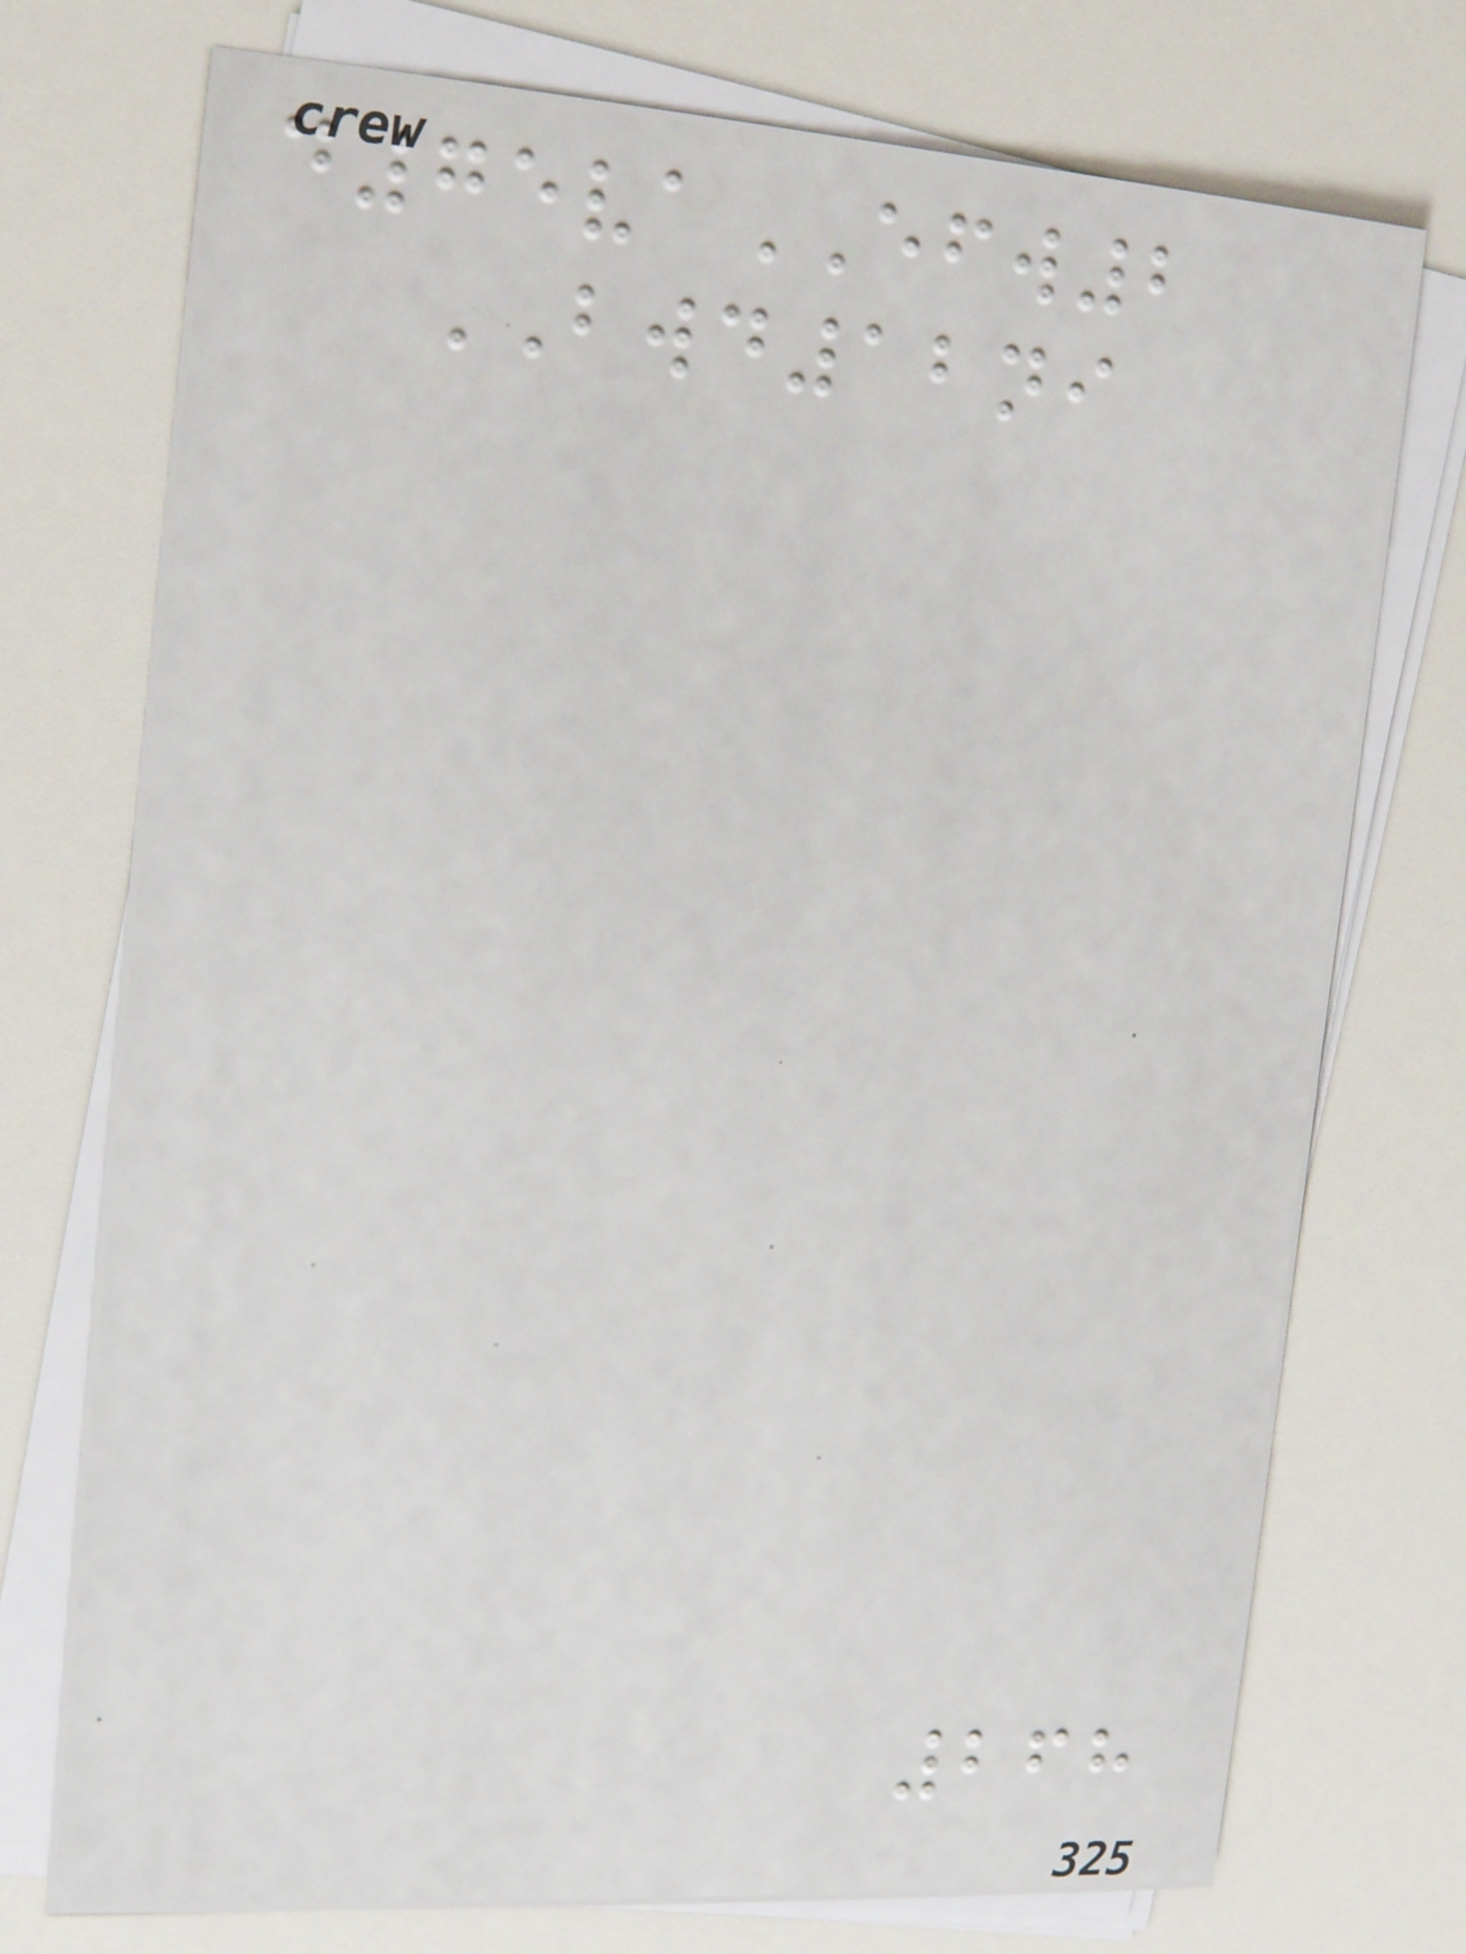d75vaEFW2
BWD12ni
268
